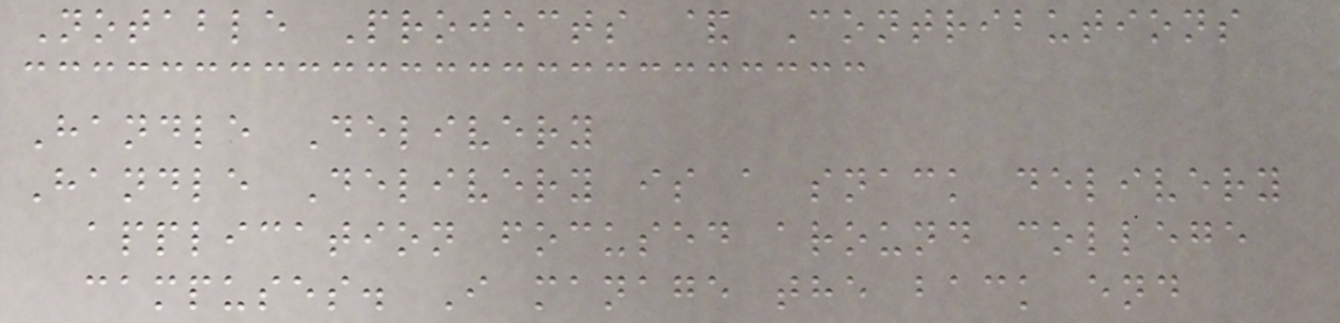Notable Projects & Contributions
Handle Delivery
Handle Delivery is a snack delivery
application focused around college
campuses. I manage the back end
